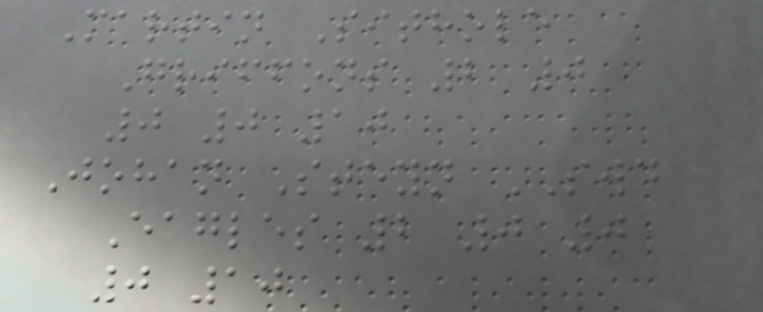Martin Sithole
Griffons 2 0
0 0 10
Johan Steyn SWD
Eagles 2 0 0
0 10
